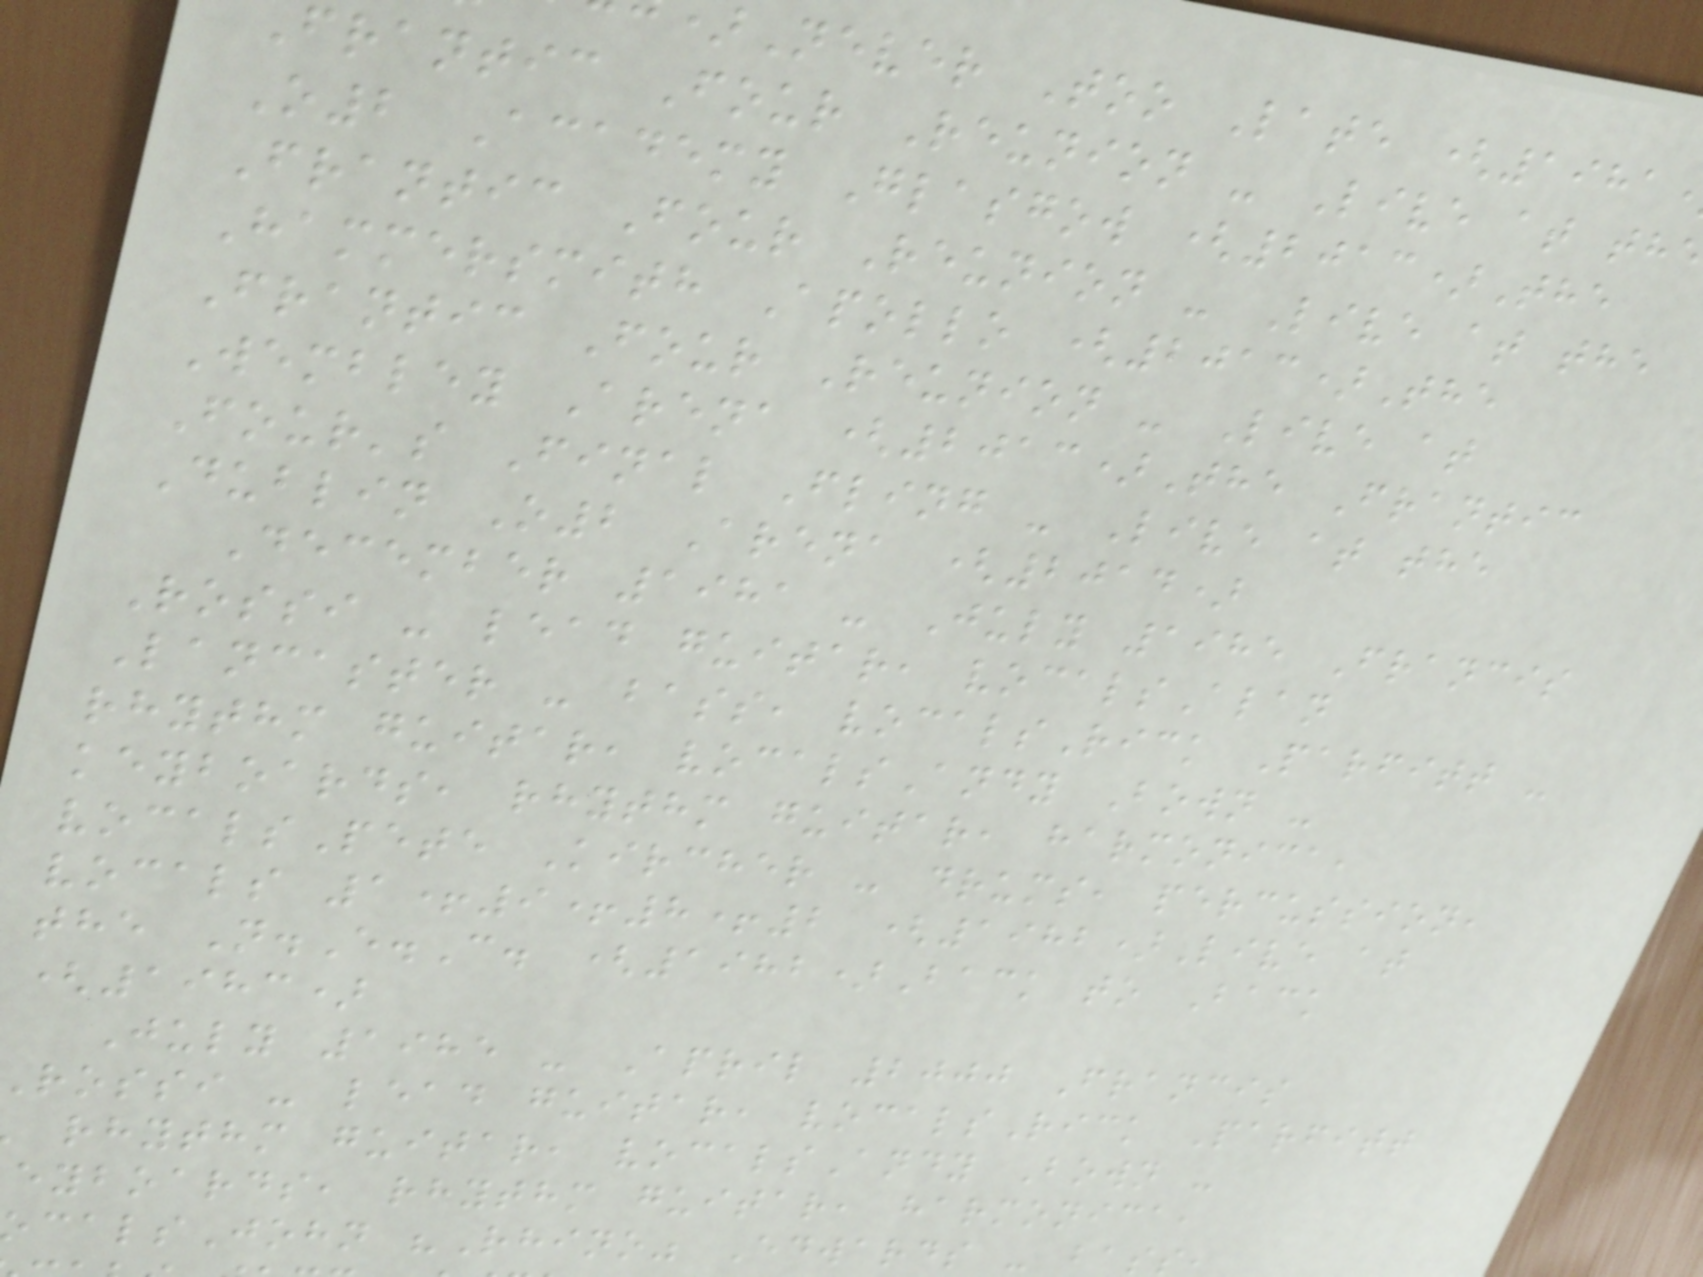Never Too Late (1981
frantic Four Reunion - Live at th
O2 Academy Glasgow (2013)The
Frantic Four Reunion - Live at the
Hammersmith Apollo (2013)The
Frantic Four Reunion - Live at
Wembley Arena (2013)The Frantic
Four's Final Fling - Live at the
Dublin O2 Arena (2014)
December 1981 - July 1985 Francis
Rossi - lead guitar, vocalsAlan
Lancaster - bass, vocalsRick Parfitt -
rhythm guitar, vocalsAndy Bown -
keyboards, rhythm guitar, harmonica,
vocalsPete Kircher - drums, percussion,
vocals 1+9+8+2 (1982)Live at
the N.E.C. (1982)Back to Back
(1983)
July 1985 - April 2000 Francis
rossi - lead guitar, vocalsRick Parfitt
rhythm guitar, vocalsAndy Bown -
eyboards, rhythm guitar, harmonica,
calsJohn "Rhino" Edwards - bass
